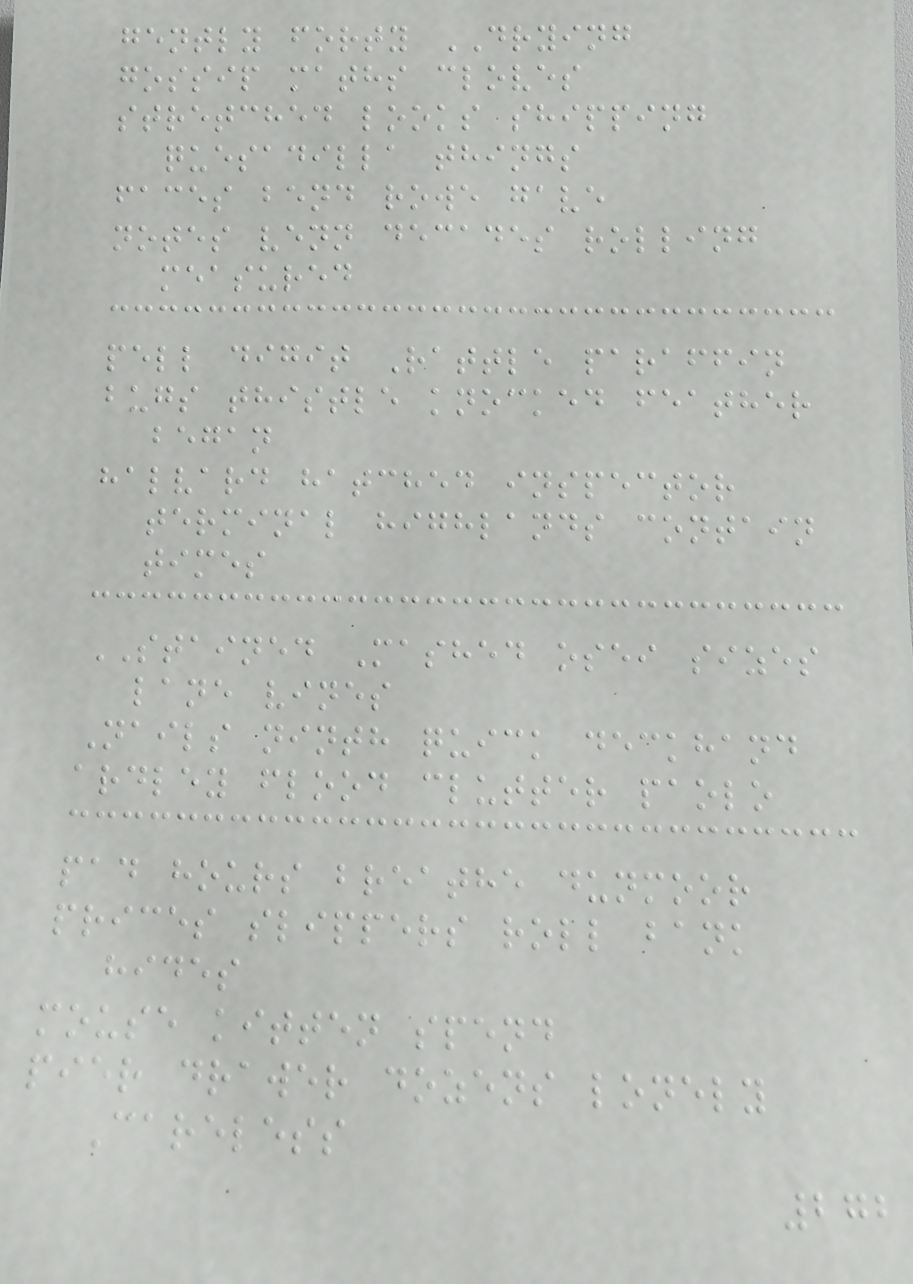gently forty DRYING
gossip maths cloves
stretched looks shipping
quesadilla things
faces bend rowe gave
notes venn decades rolling
measured
pell digit Rattle paraffin
bugs thistle knocked feather
began
halvard hatched inspector
terminal highlands contain
times
STAINED Mashed osei sizes
lane vines
Nails ninth quick deckhand
ardley flood clutter paolo
pad hours breathe dunmoor
prices slippers roll bank
hides
mouse kitten spend
pier drawer dozens lonely
Careless
272
